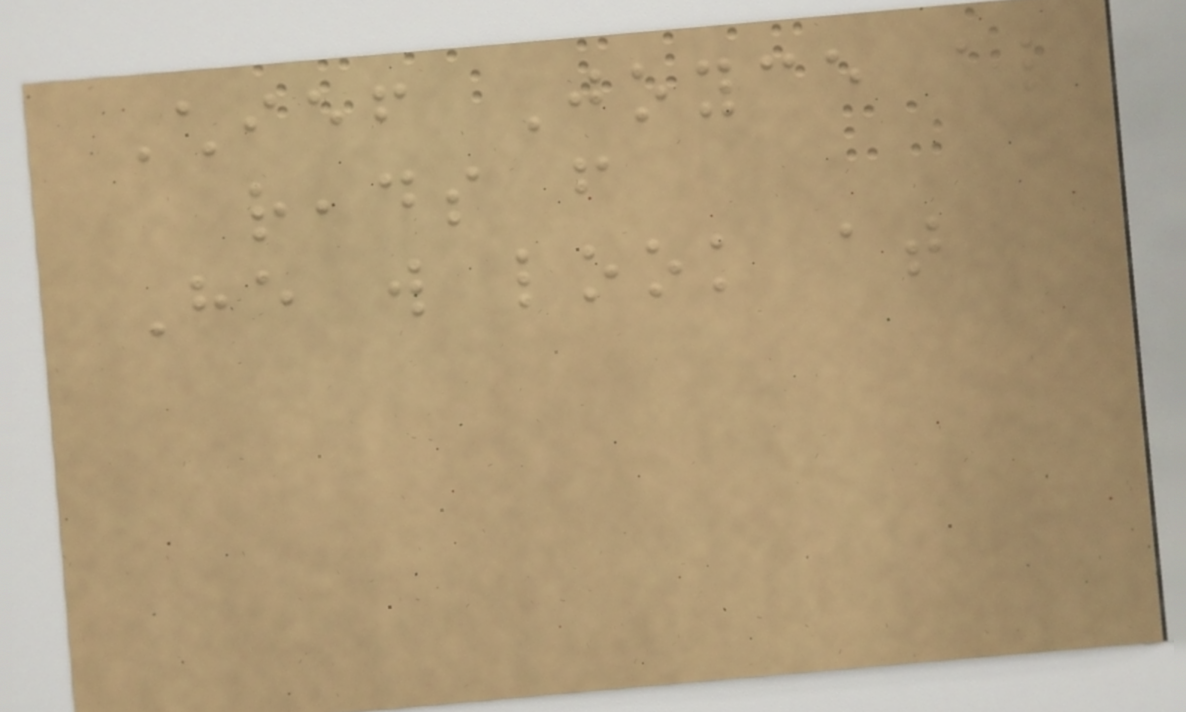Chief Joyce also
reads from
He will look at
